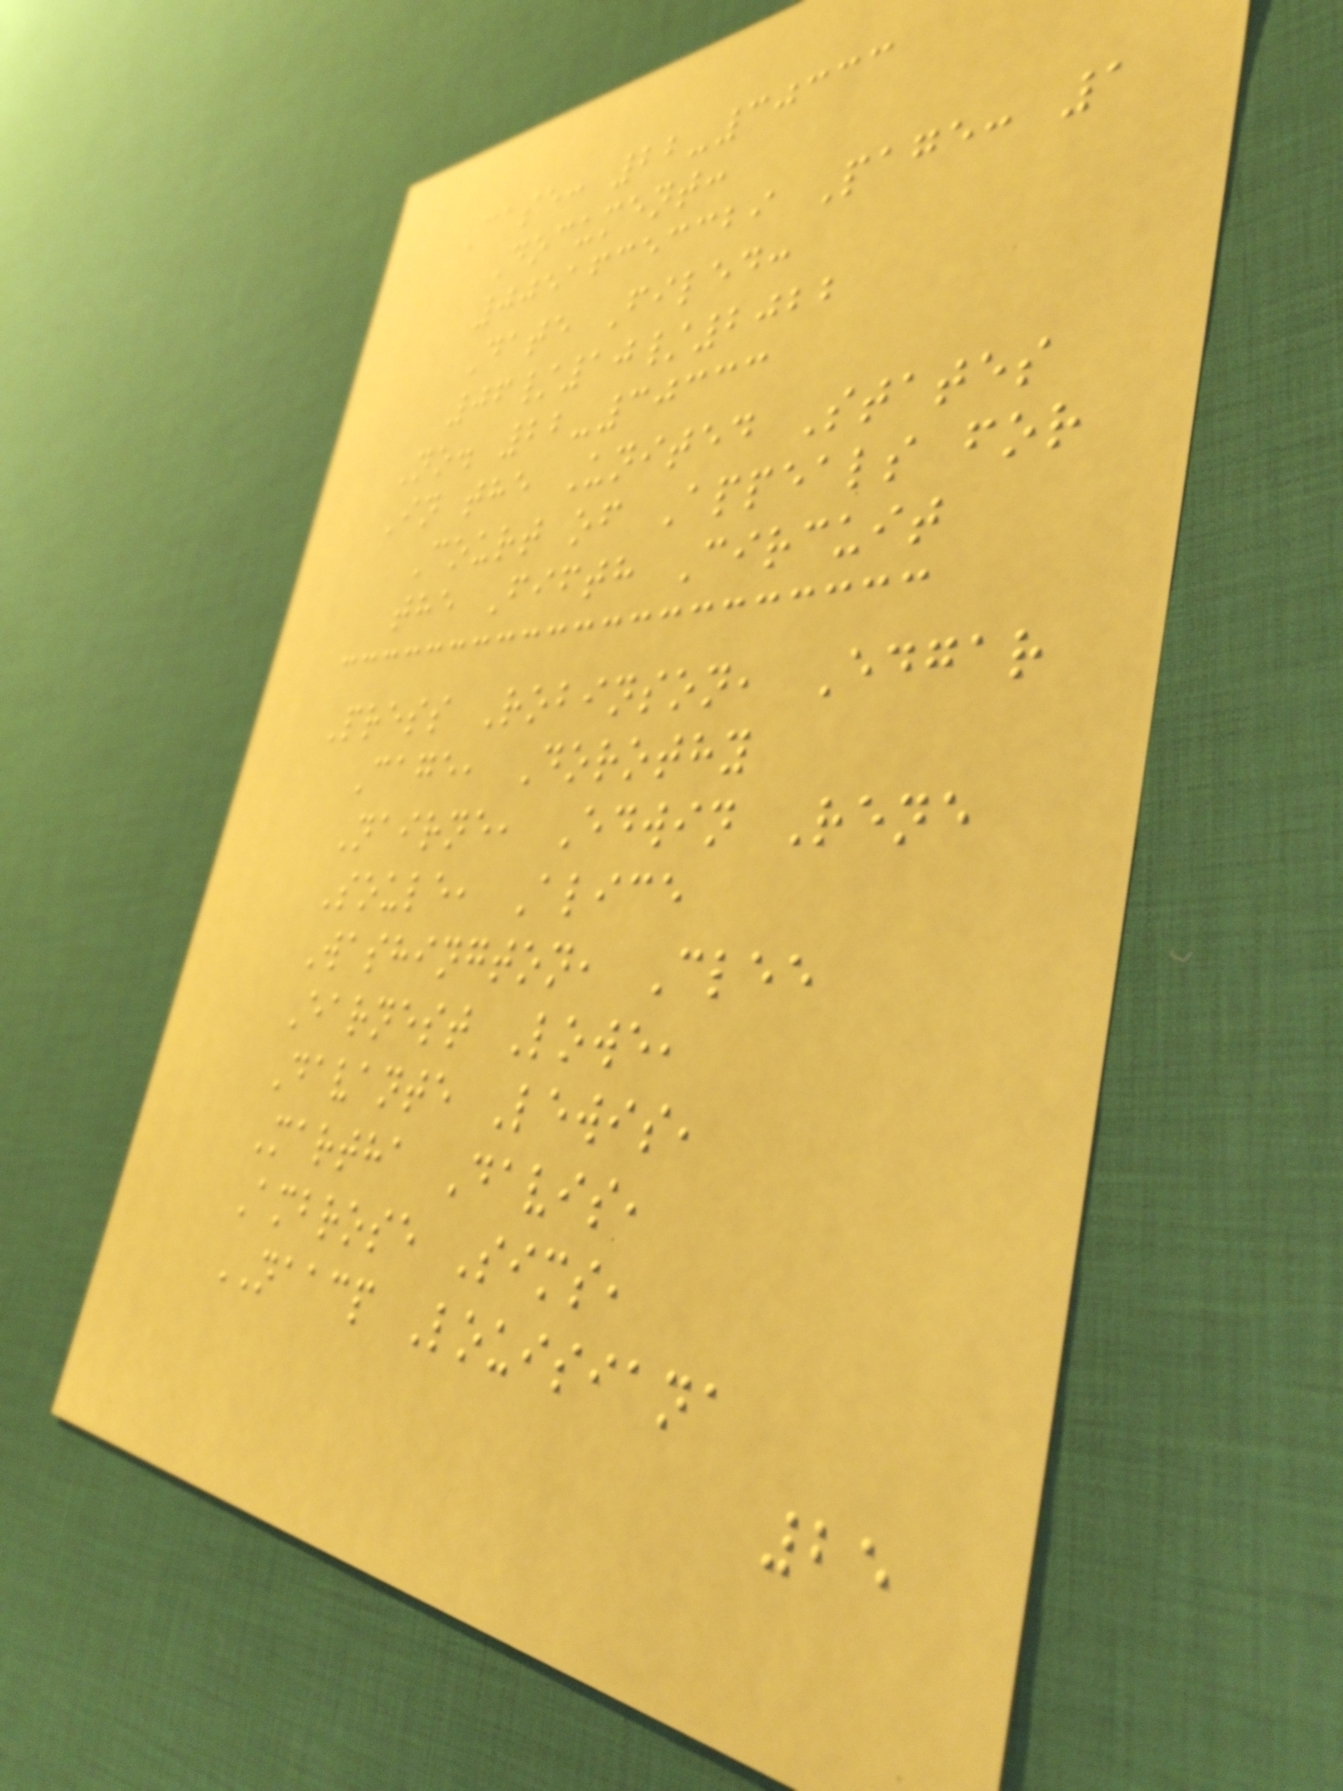Case: 22-30333
Document:
00516353329 Page: 1
Date Filed:
06/10/2022
No. 22-30333
In the United States
Court of Appeals for
the Fifth Circuit
Press Robinson, Edgar
Cage, Dorothy
Nairne, Edwin Rene
Soule, Alice
Washington, Clee
Earnest Lowe,
Davante Lewis,
Martha Davis,
Ambrose Sims,
NAACP Louisiana
25
